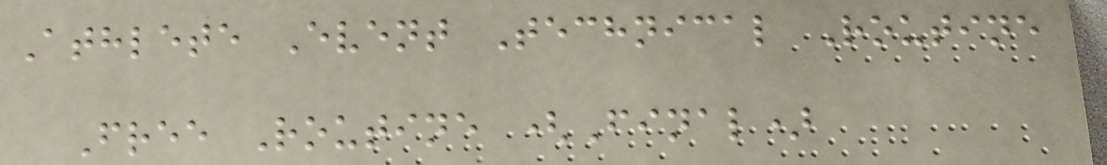Athlete Event Technical Routine
Free Routine (Final)
